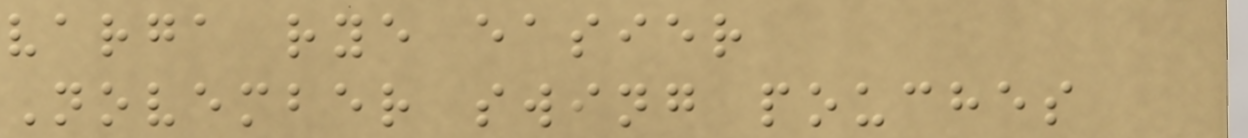varga rye easier
November swing pouches
